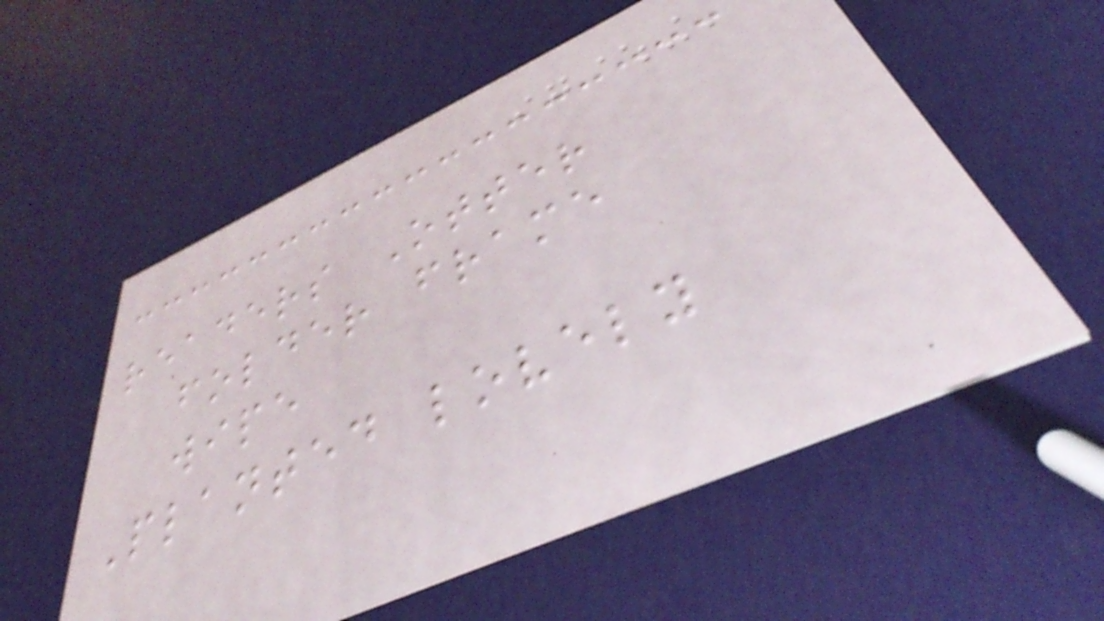readers Otter
folder frame
wipe
Planted lovely
